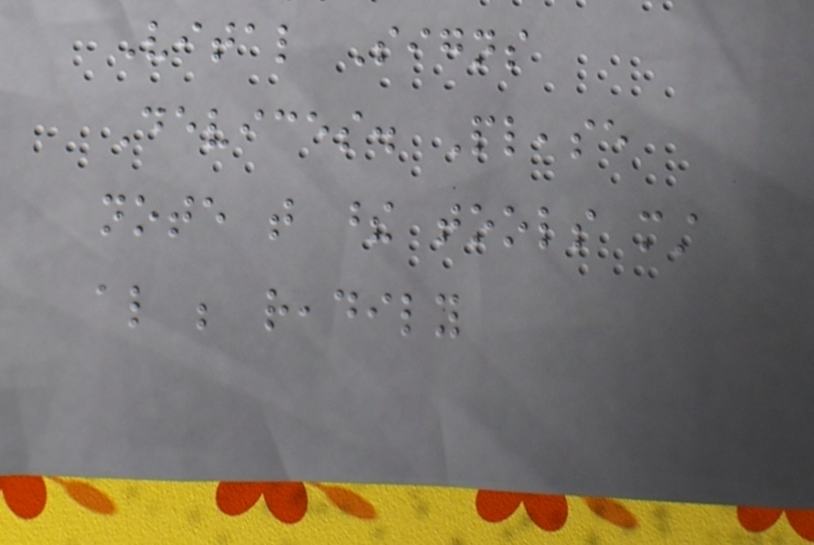Vital Signs
Devices. Please
note that these tools must
also be readily
